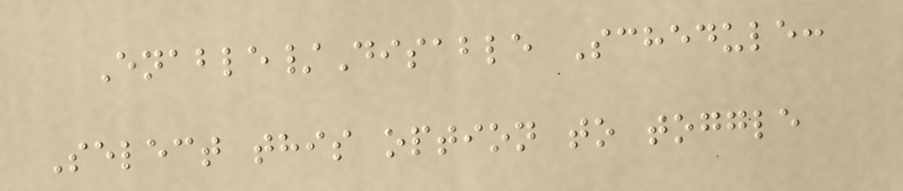Enable/Disable Schedule:
Select this option to toggle
